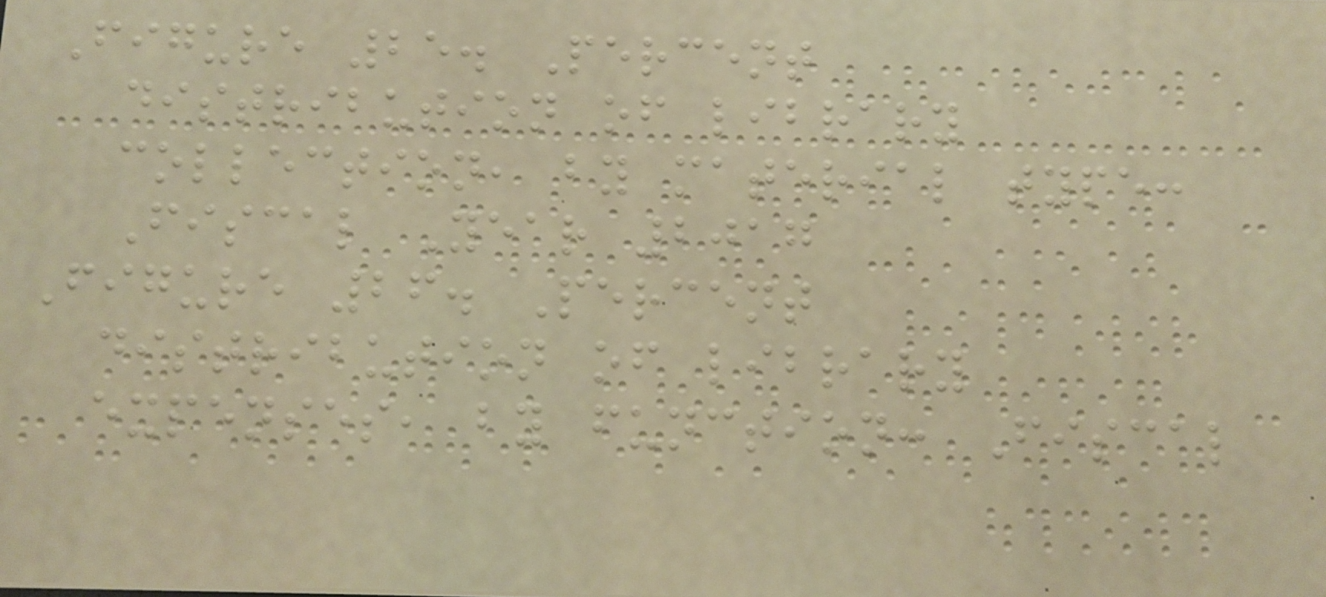Figure 25. Percent
distribution of library
collection, by material type:
Fiscal Year 2017
Figure 26. Percent
distribution of library
expenses, by function: Fiscal
